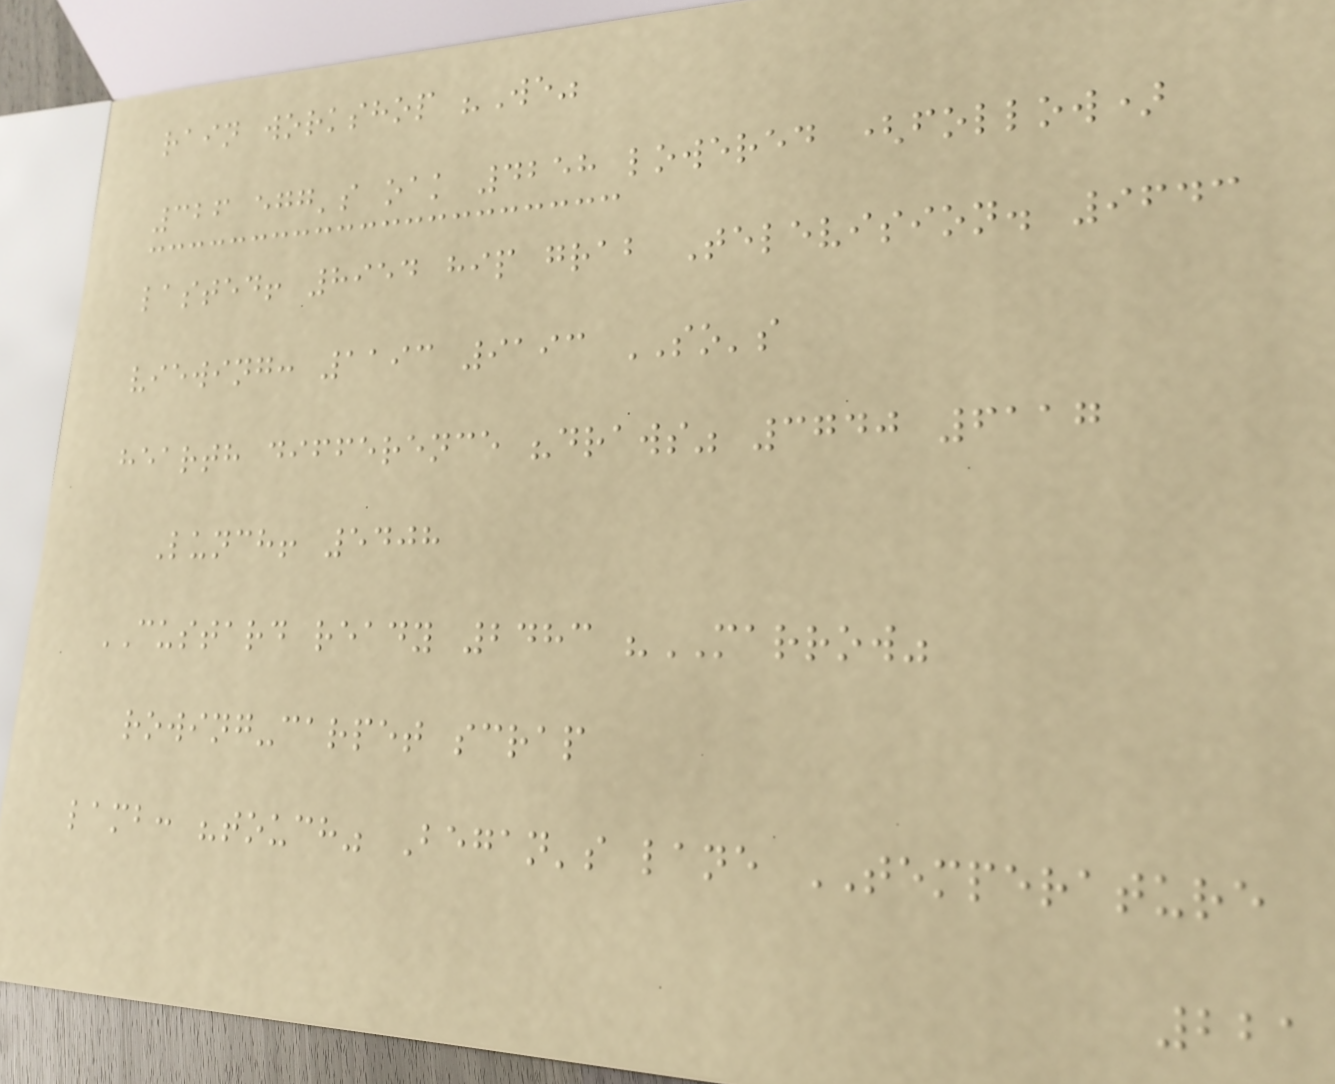rain workshop "We"
326 egg's oak 4258 lowered (follow)
lasted! 8954 hip grab Television. 9643
viewing: 1193 9193 SO's
hearth difference "draws" 3740 6117
Lunch! 5408
CUSTARD ready 2483 "MARROW"
rowing-carpet scrap
lamb: "touch" Began's lane TEMPERATURE
221
